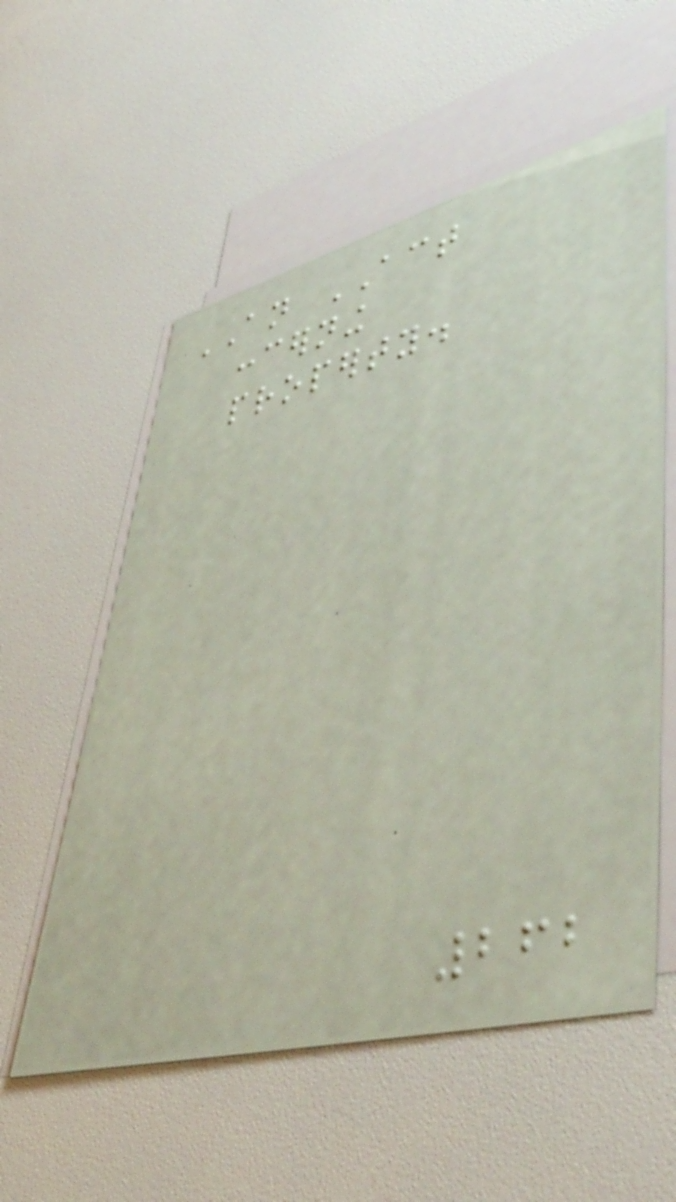AN ACT
concerning
property.
262
